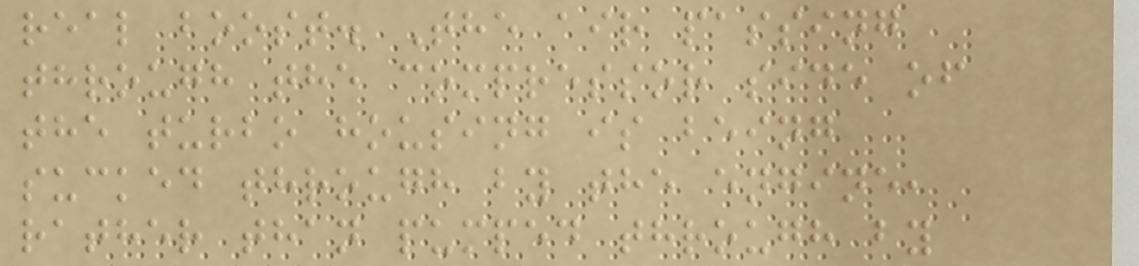real boost. The air passing
through the compressor side of
the turbo housing is being
sucked through by the engine,
rather than pumped through by
